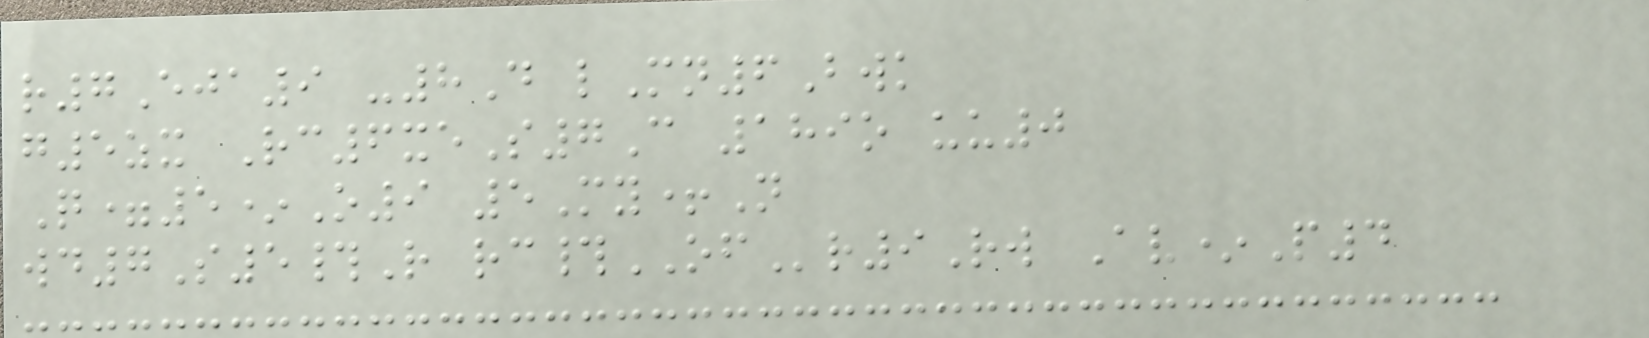r7Eja9 -8D lMn6Bwk
g5zx Rc6xeS7C 189o uu0
Q=5*O9 5My+N
wd7S5#R rc#OFr9Rw Av*P4
